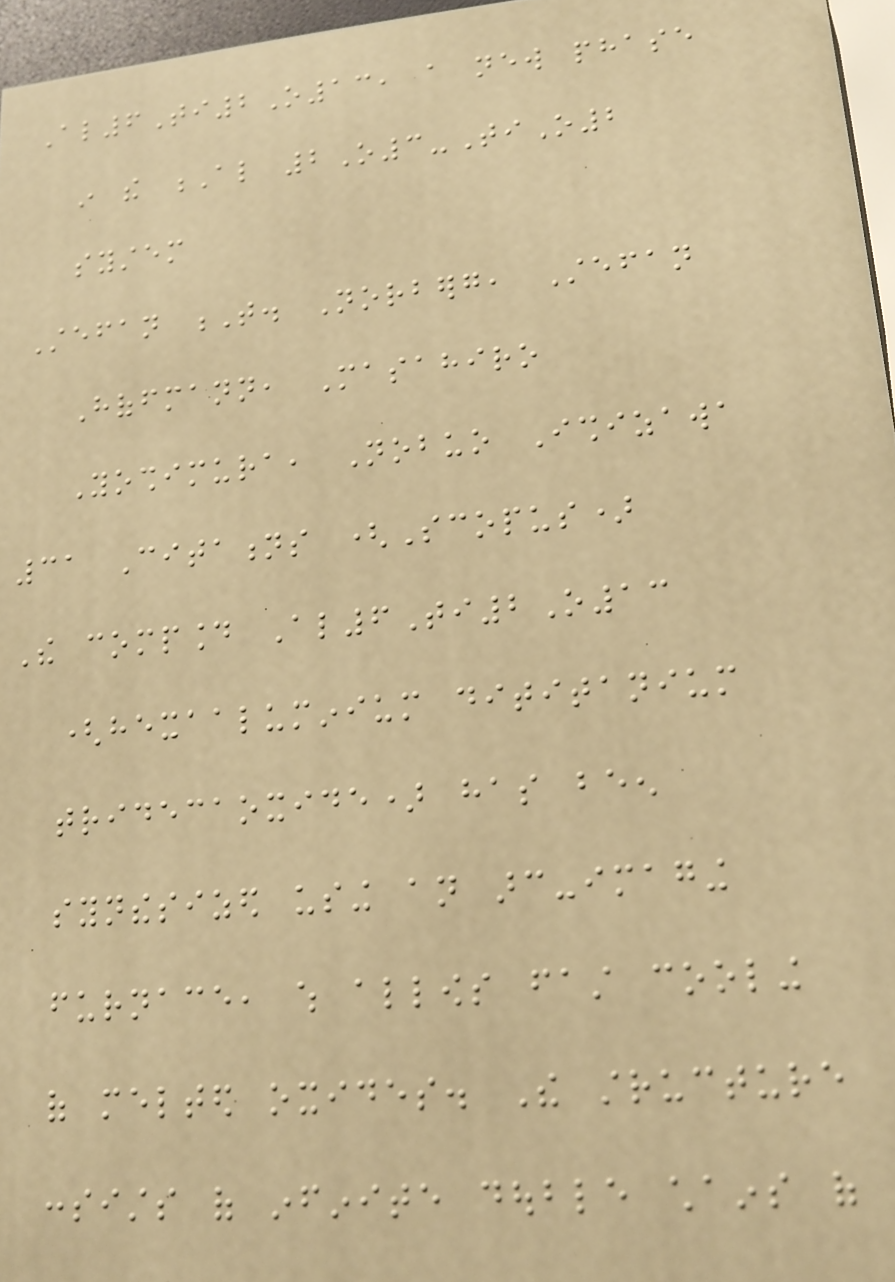Al6Ti2O13, a new phase
in the Al 2O3-TiO2
system
Stefan T. Norberg, Stefan
Hoffmann, Masahiro
Yoshimura, Nobuo Ishizawa
31 Citations (Scopus)
The compound Al6Ti2O13
(hexaaluminium dititanium
tridecaoxide) has been
synthesized using an arc-imaging
furnace, which allows fast cooling
of melted oxides. The structure
consists of infinite double chains of
